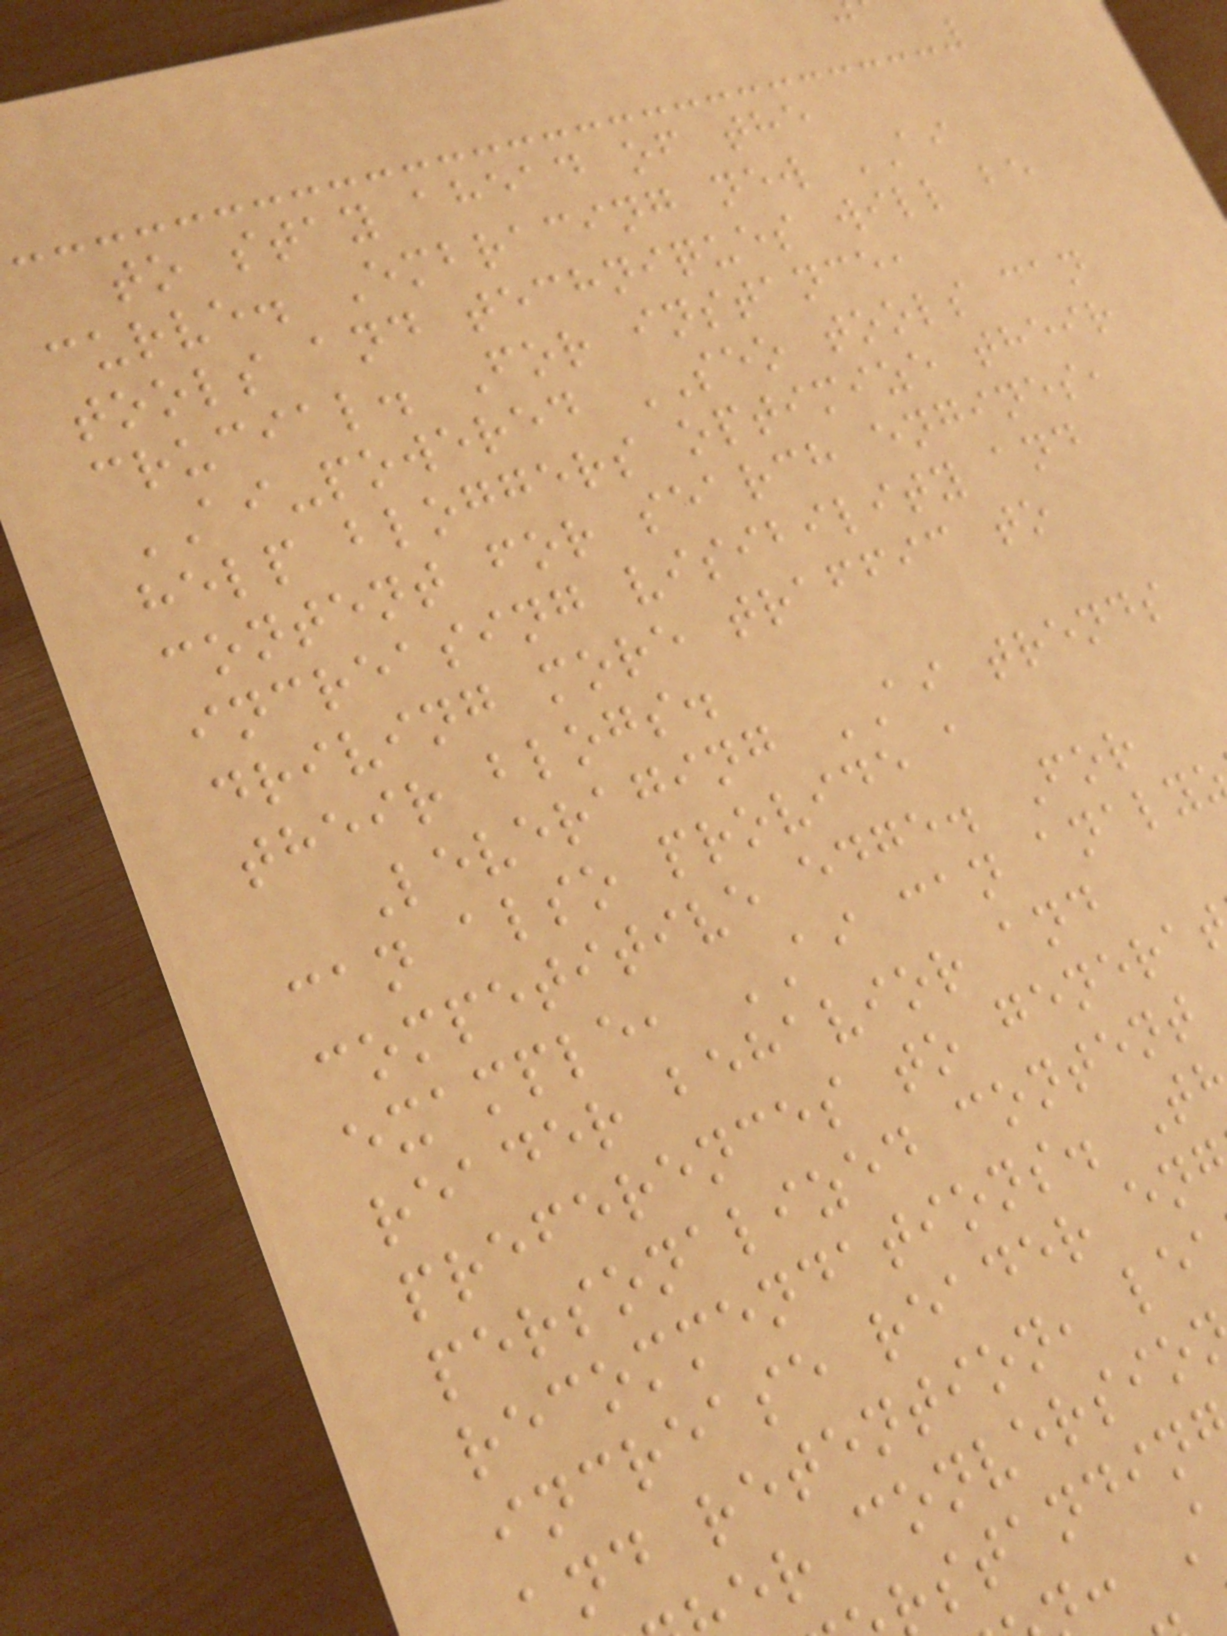to stay ahead of the
curve. Embracing new AI
tools and techniques will be
crucial. For instance,
AI-powered SEO tools can
help bloggers optimize their
content for search engines,
increasing visibility and
driving more traffic to
their blogs.
Leveraging AI trends
can also provide a
competitive edge. For
example, AI can analy
reader behavior and
preferences to genera
personalized content
recommendations. T
increase reader en
nd retention, le
er conversio
